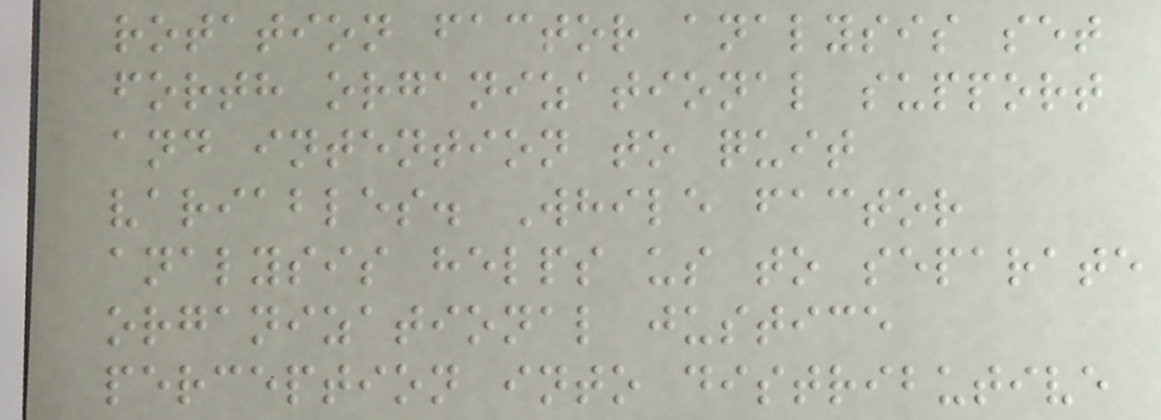rotation factor analysis set
forth organizational support
and intention to quit
variables. While factor
analysis helps us to separate
organizational justice
perception into distributive
